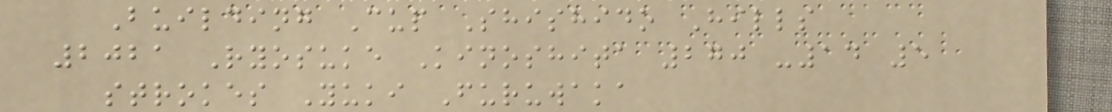Building Cup Shishido Hills
2021 Ryosuke Kinoshita 270 -14 5
strokes Yuki Furuwaka
